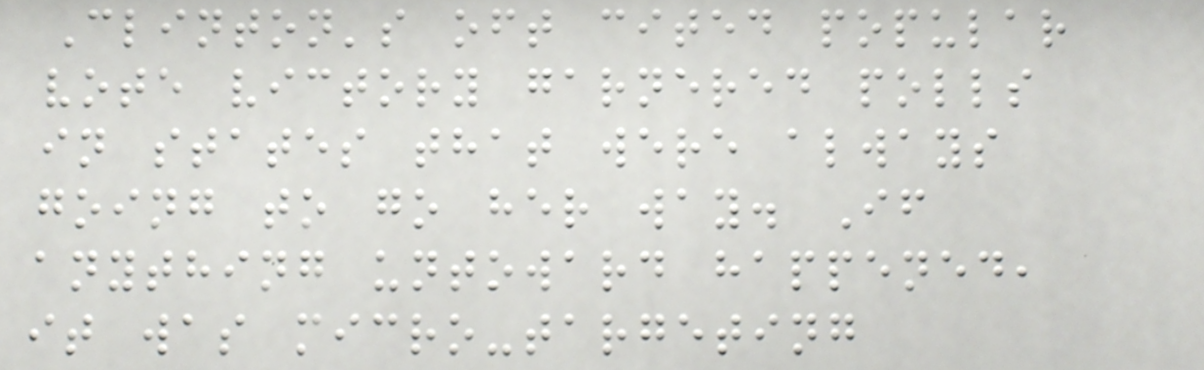Clinton's oft cited popular
vote victory garnered polls
in states that were always
going to go her way. If
anything untoward happened,
it was micro-targeting
